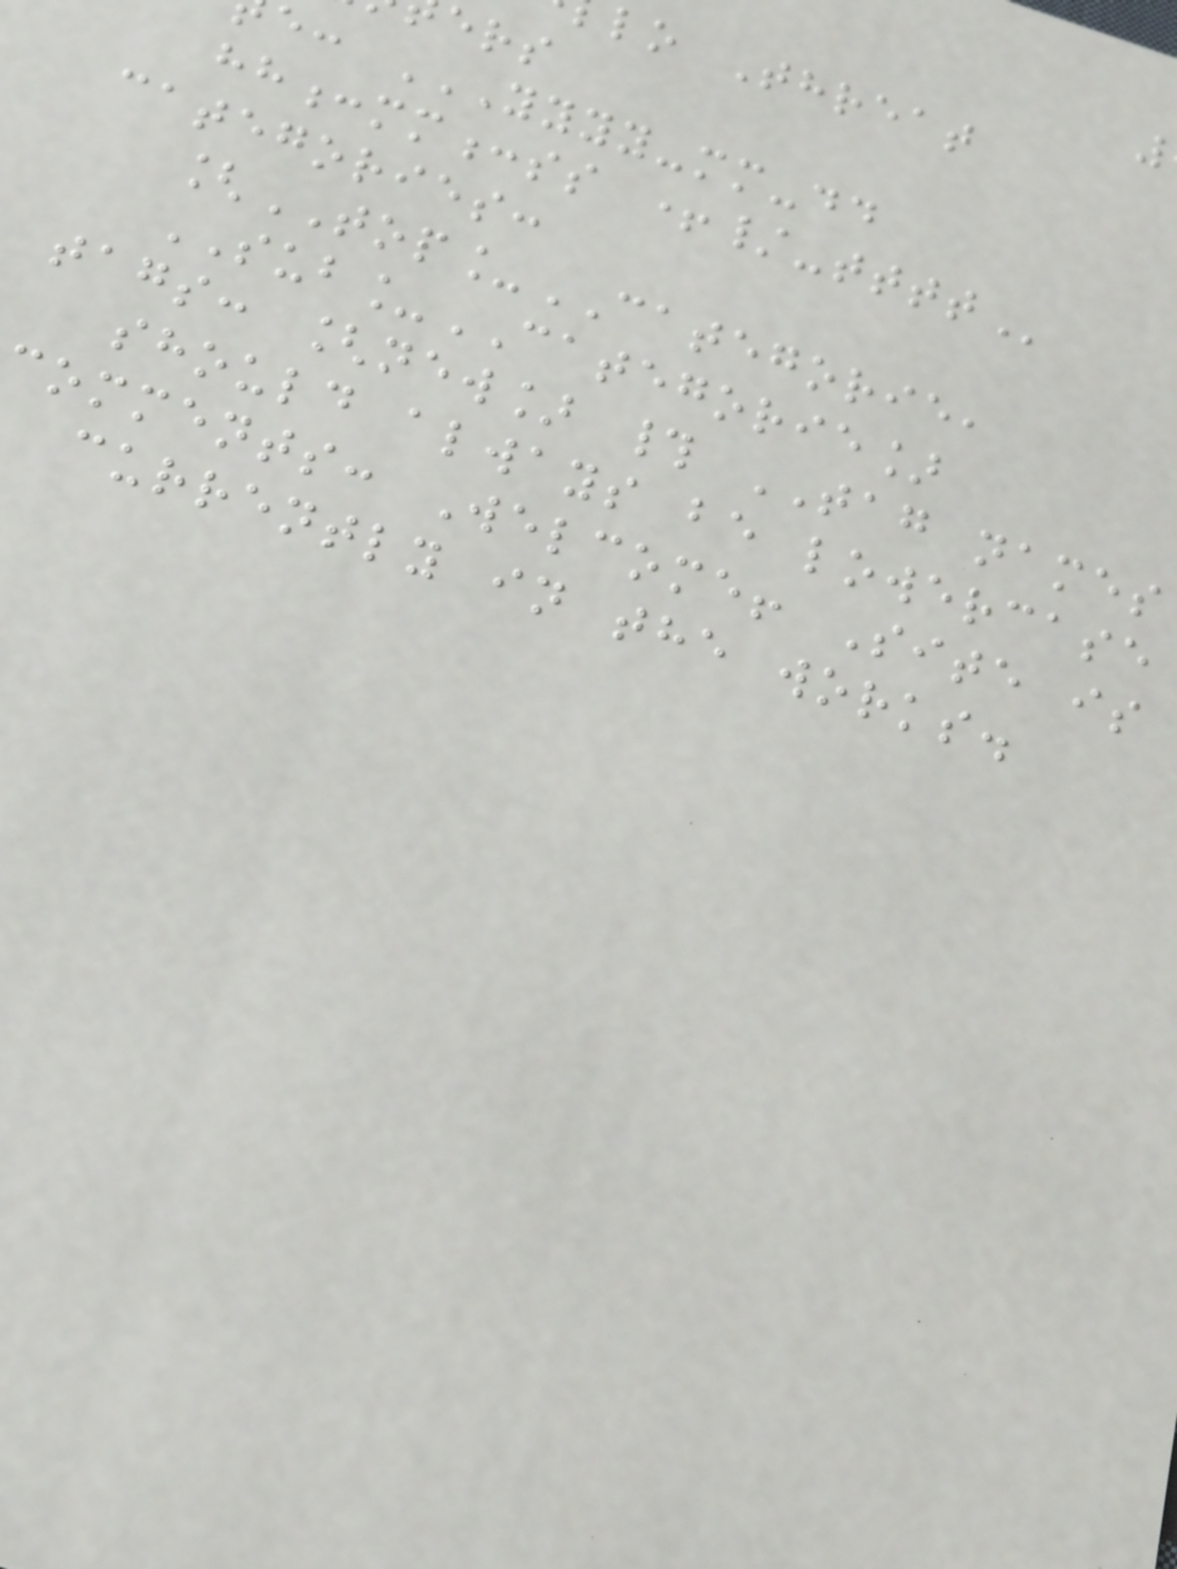lo Threat
hh:mm:ss
categories:
[TOP_CATEGORIE,
SUB_CATEGORIE]
tags: [new] # TAG names
should always be lowercase
comments: Welcome! Site is
currently in the works.
